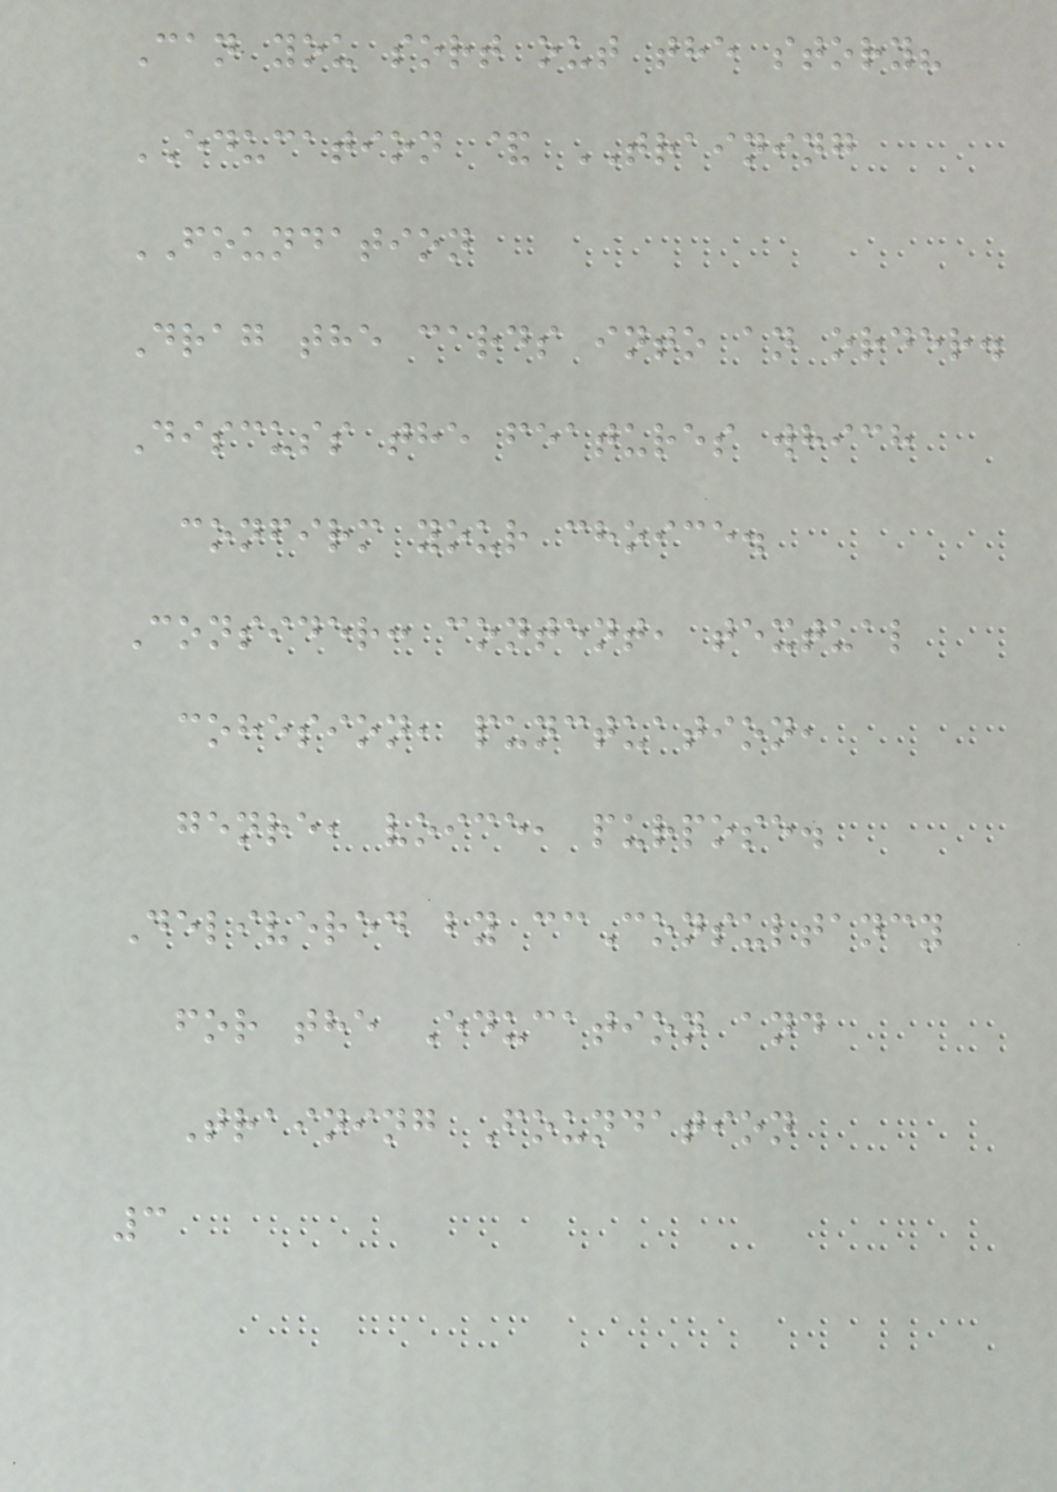Can you sort out the story?
EDUCATION & TRAINING
FOUNDATION
Drag the cards into an order.
Discuss the features which
confirm your choice.
Consider: content, textual
cohesion, punctuation,
genre, voice, purpose.
Delivered by ccConsultancy
for the Education and
Training Foundation
3
